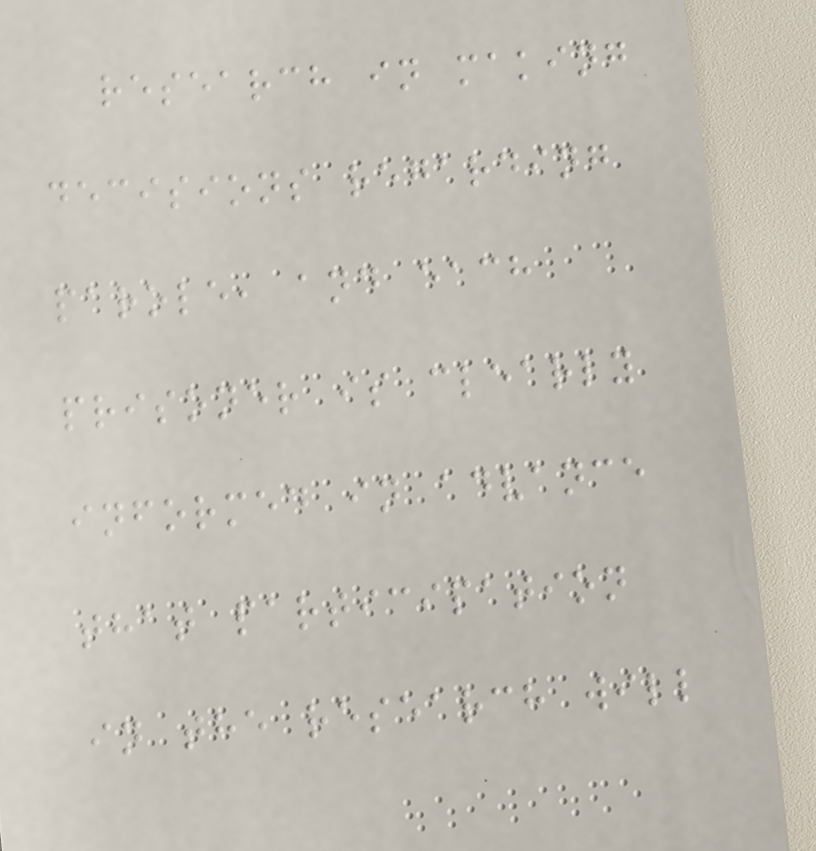research in making
decisions regarding
parole, and each
prisoner is clearly
informed in advance
that participation
in the research will
